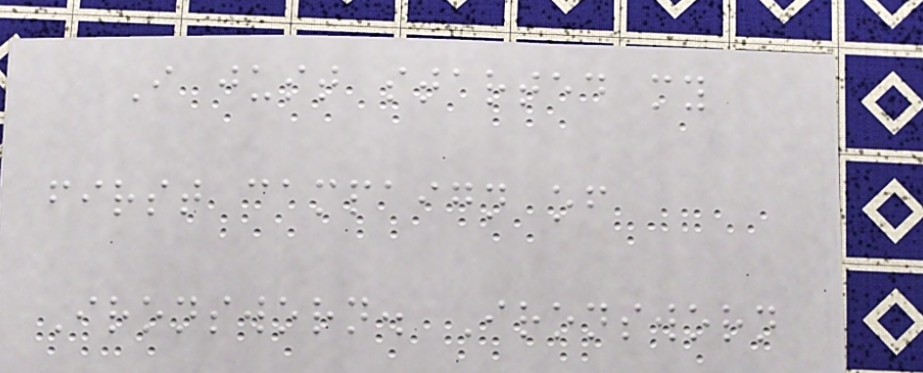I just started my
first campaign of
Ironsworn. Ironsworn
